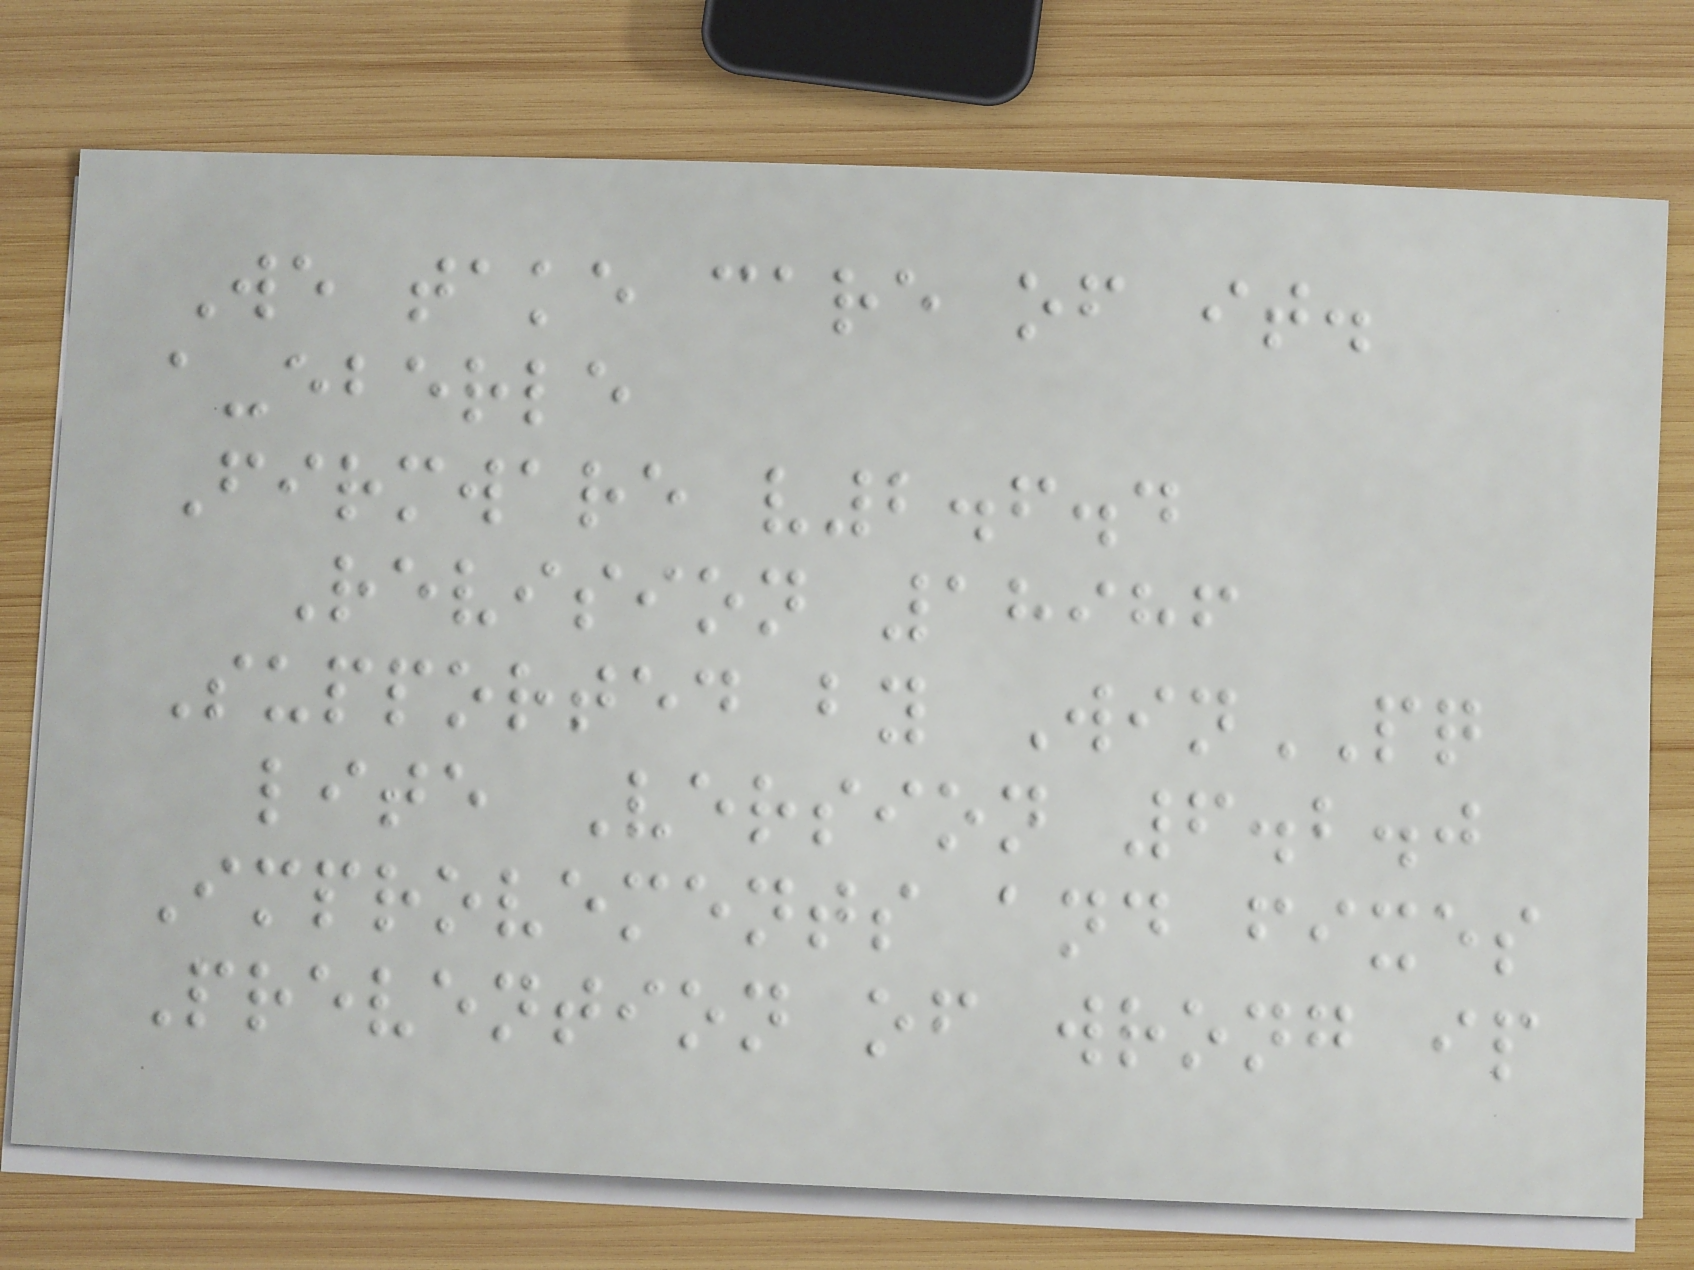We take care of it.
a-eberle
Firmware v2.6.4
Revision 18986
Supported by WinPQ
lite Version 6.2.0
Improvements and fixes
Prevention of wrong ip
